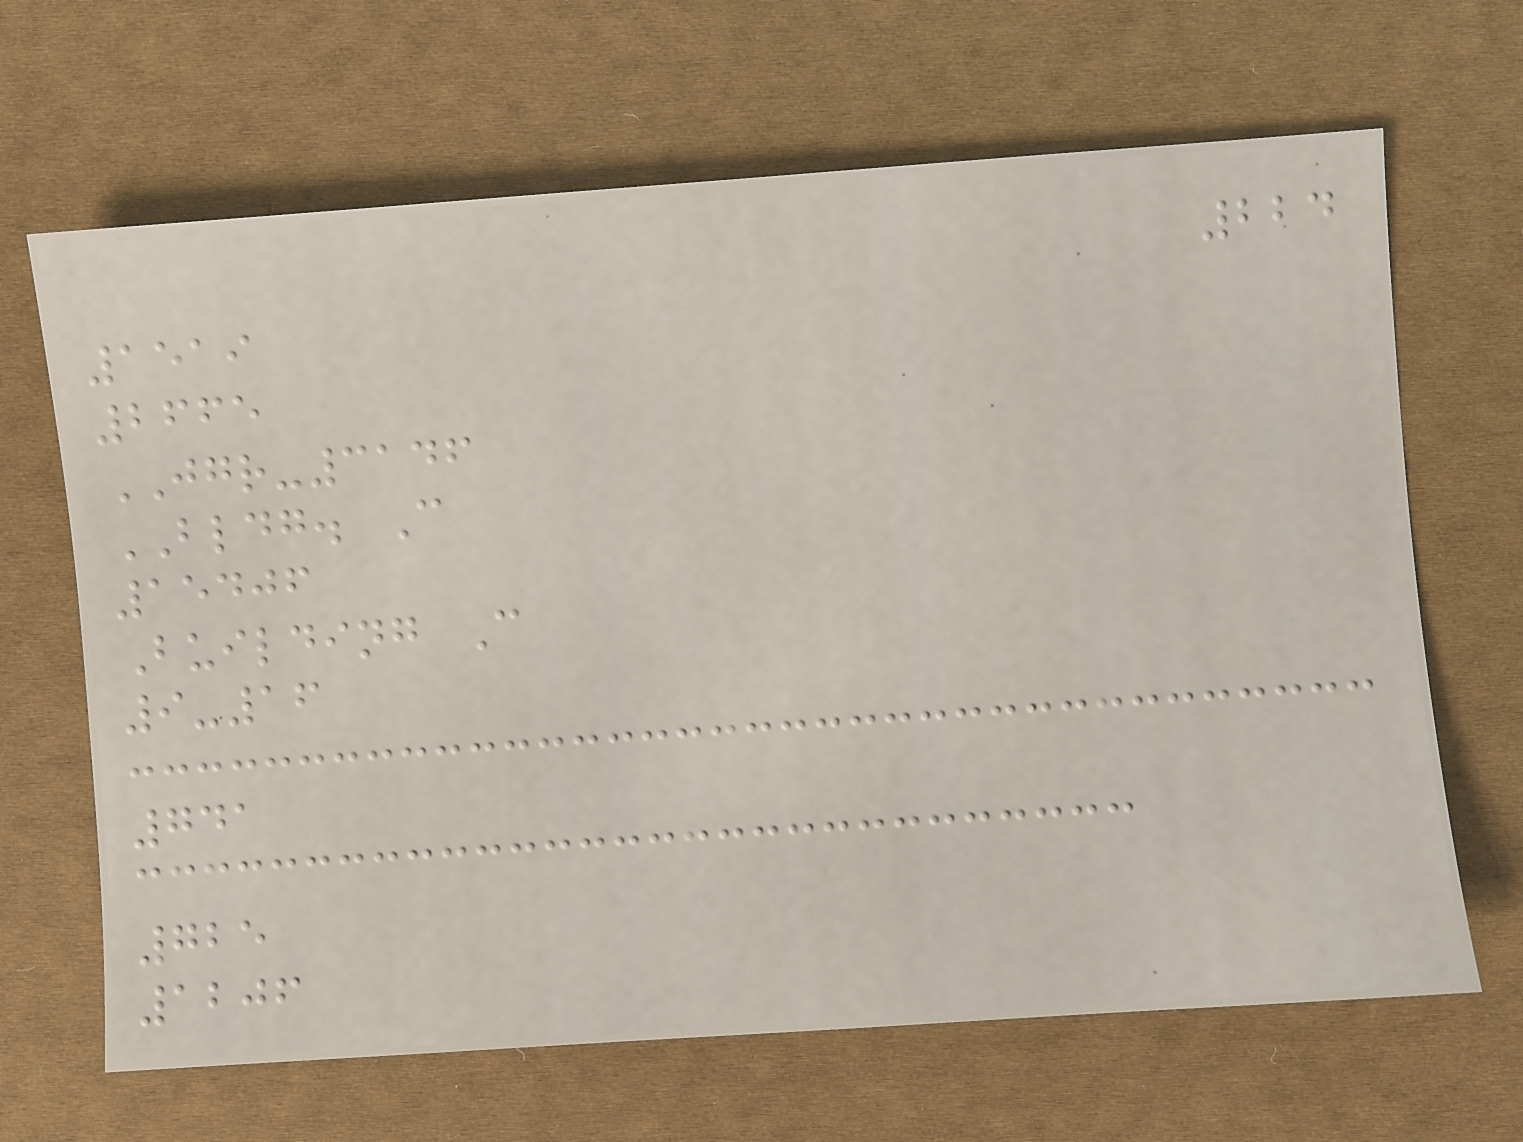224
1519
2665
JGR-3146
BLDG. C
15406
Building C
9-16
741
725
1206
